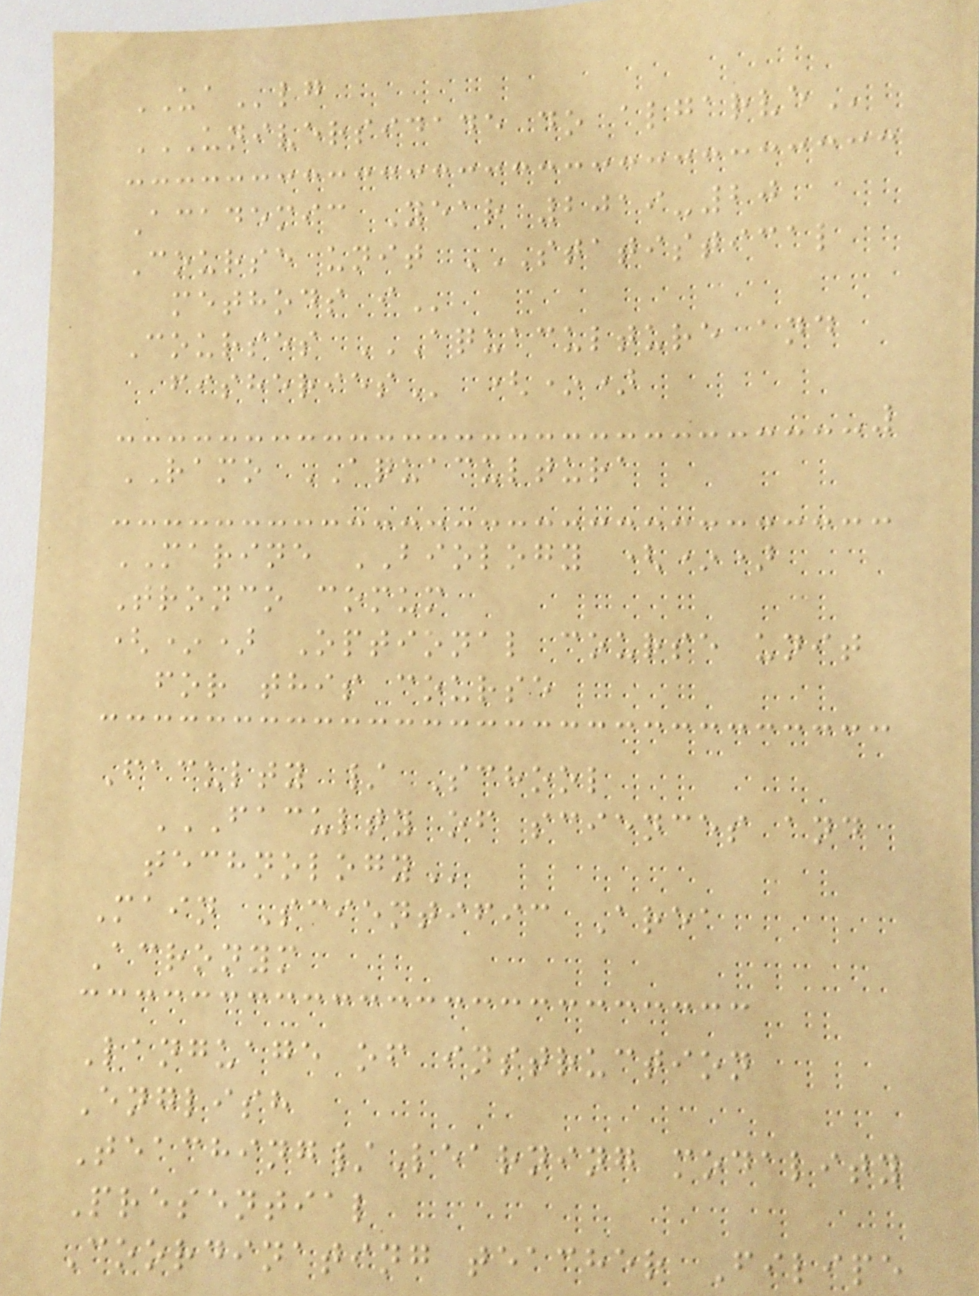UAlg
UNIVERSIDADE DO ALGARVE
Academic Year 2019-20
Course unit STATISTICAL
METHODS I
Courses AQUACULTURE AND
FISHERIES (*)
RAMO AQUACULTURA
MARINE BIOLOGY (*)
Tronco comum
(*) Optional course unit
for this course
Faculty / School
FACULTY OF SCIENCES AND
TECHNOLOGY
Main Scientific Area
Acronym
Language of instruction
English
Teaching/Learning modality
Presential
Coordinating teacher Filipe
